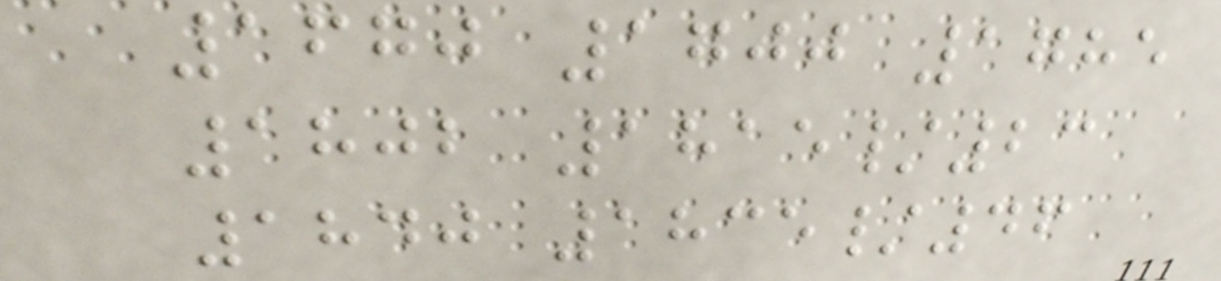1670 1700 1785
1802 1815/23
1840 1835/46
